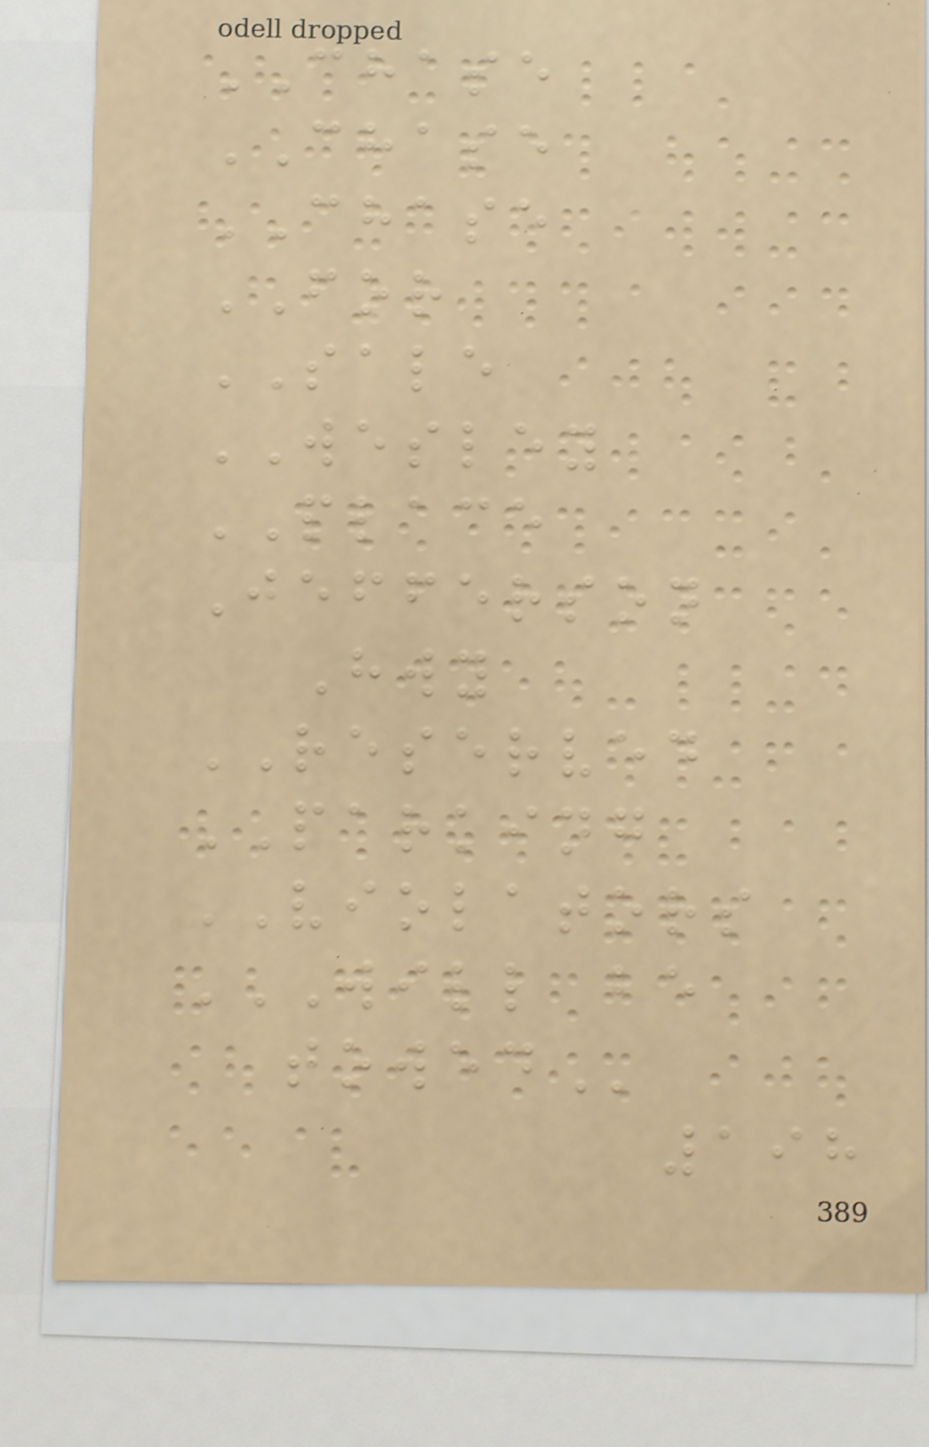CHASE
CHASE
CHASE
FOR
SALE
WESLEY
PLACE
Jefferson
Hwy
RESERVED
PARKING
VIOLATORS
WILL BE
TOWED
198
